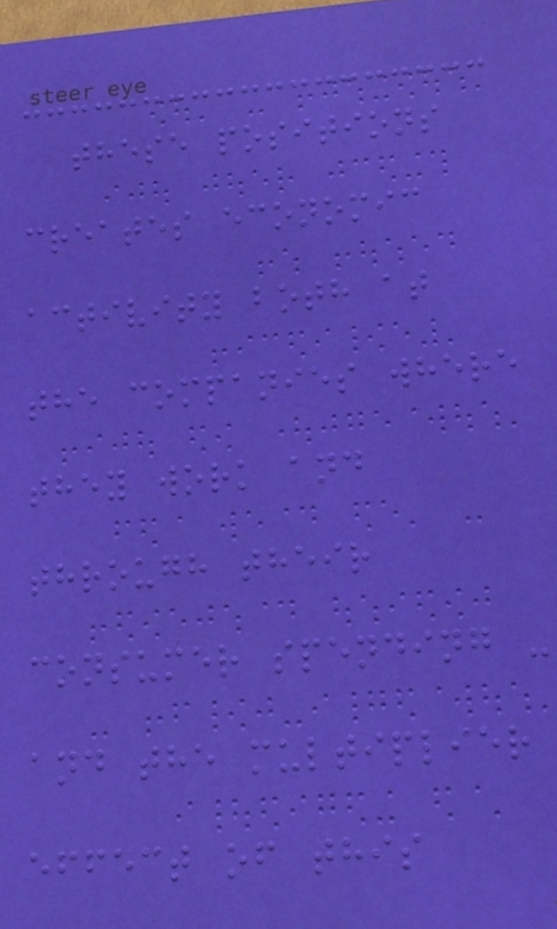these positions
creates economic
activity both at
the companies where
they work and
through their
consumer spending -
and the multiplier
effect of this
